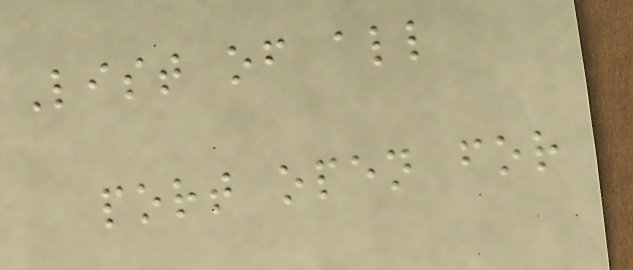List of all
port open for
